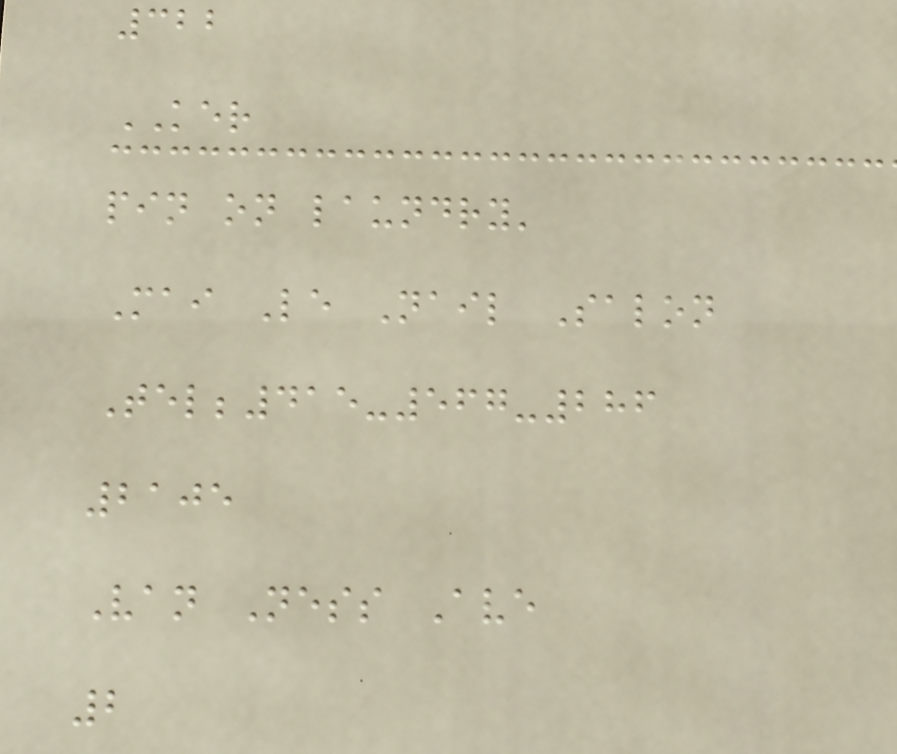322
KER
pin on laundry'
Mai Le Nail Salon
Tel;415-567-286
2105
Van Ness Ave
2
